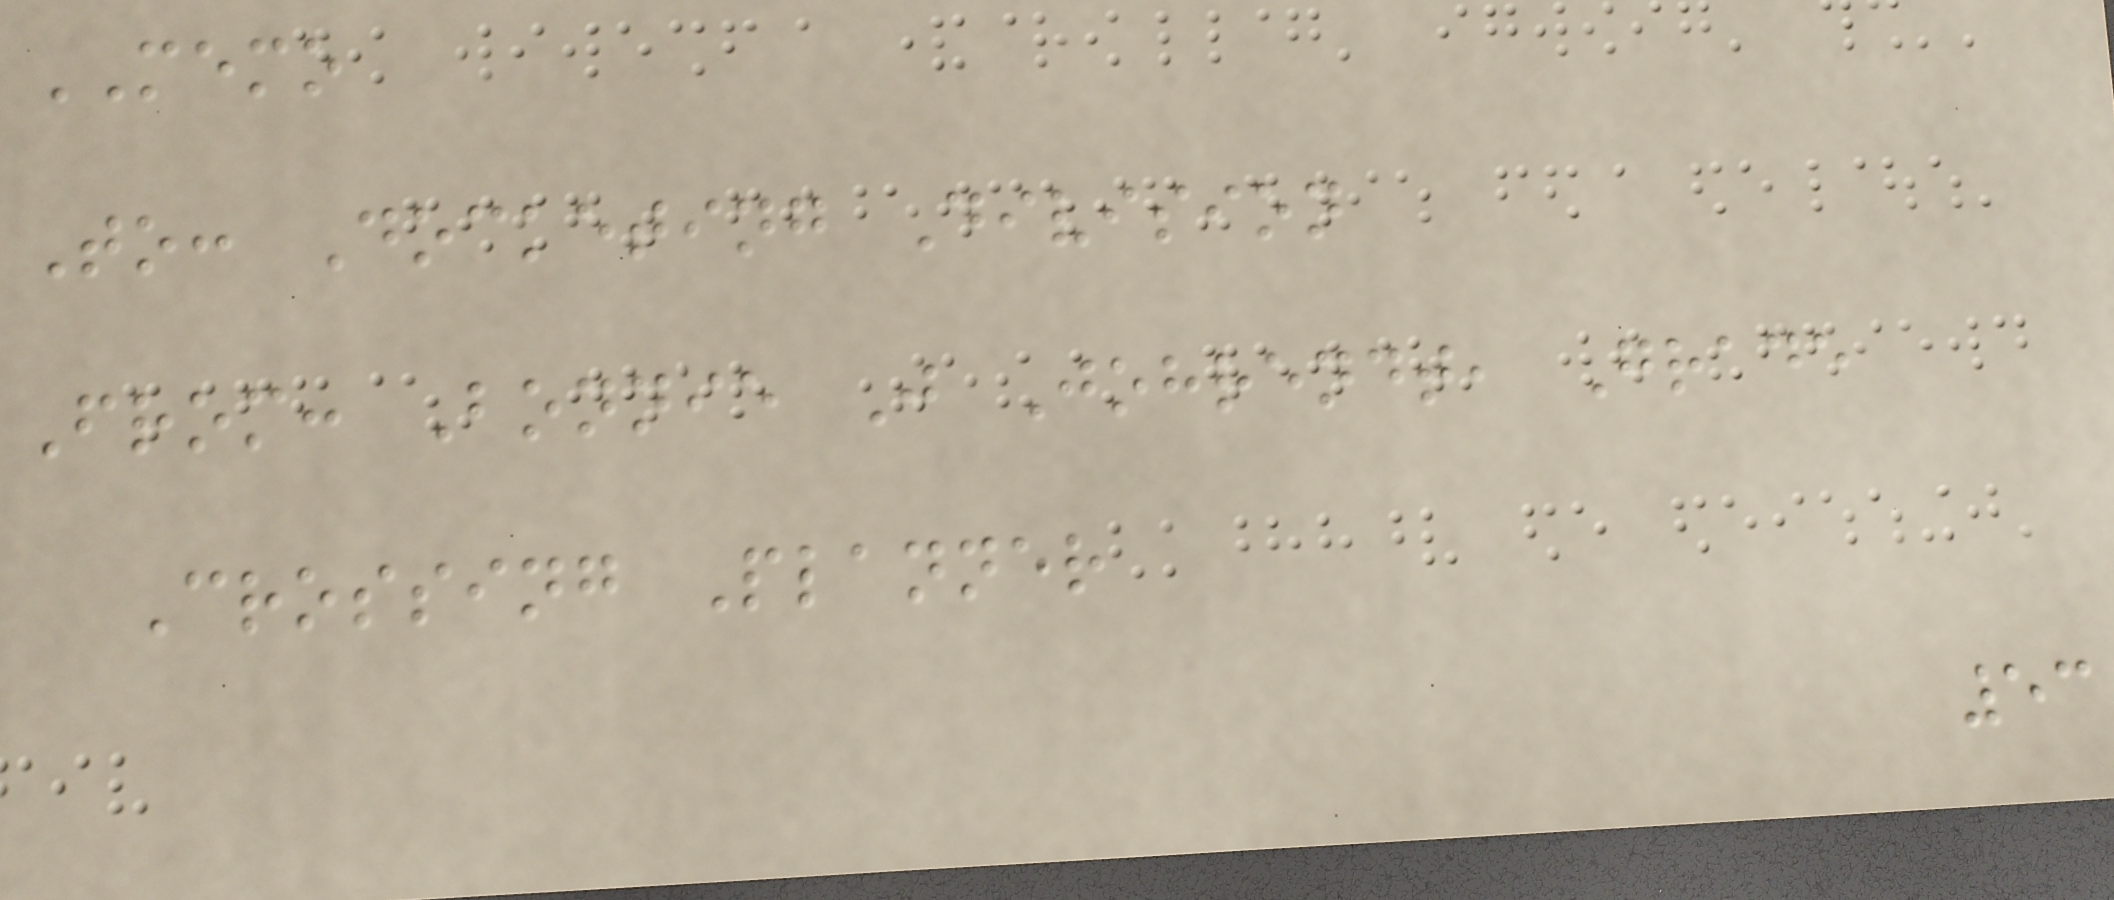MEMO
To: Docketing Division
From: Bonnie J Johrendt, Grade
Crossing Planner
53
